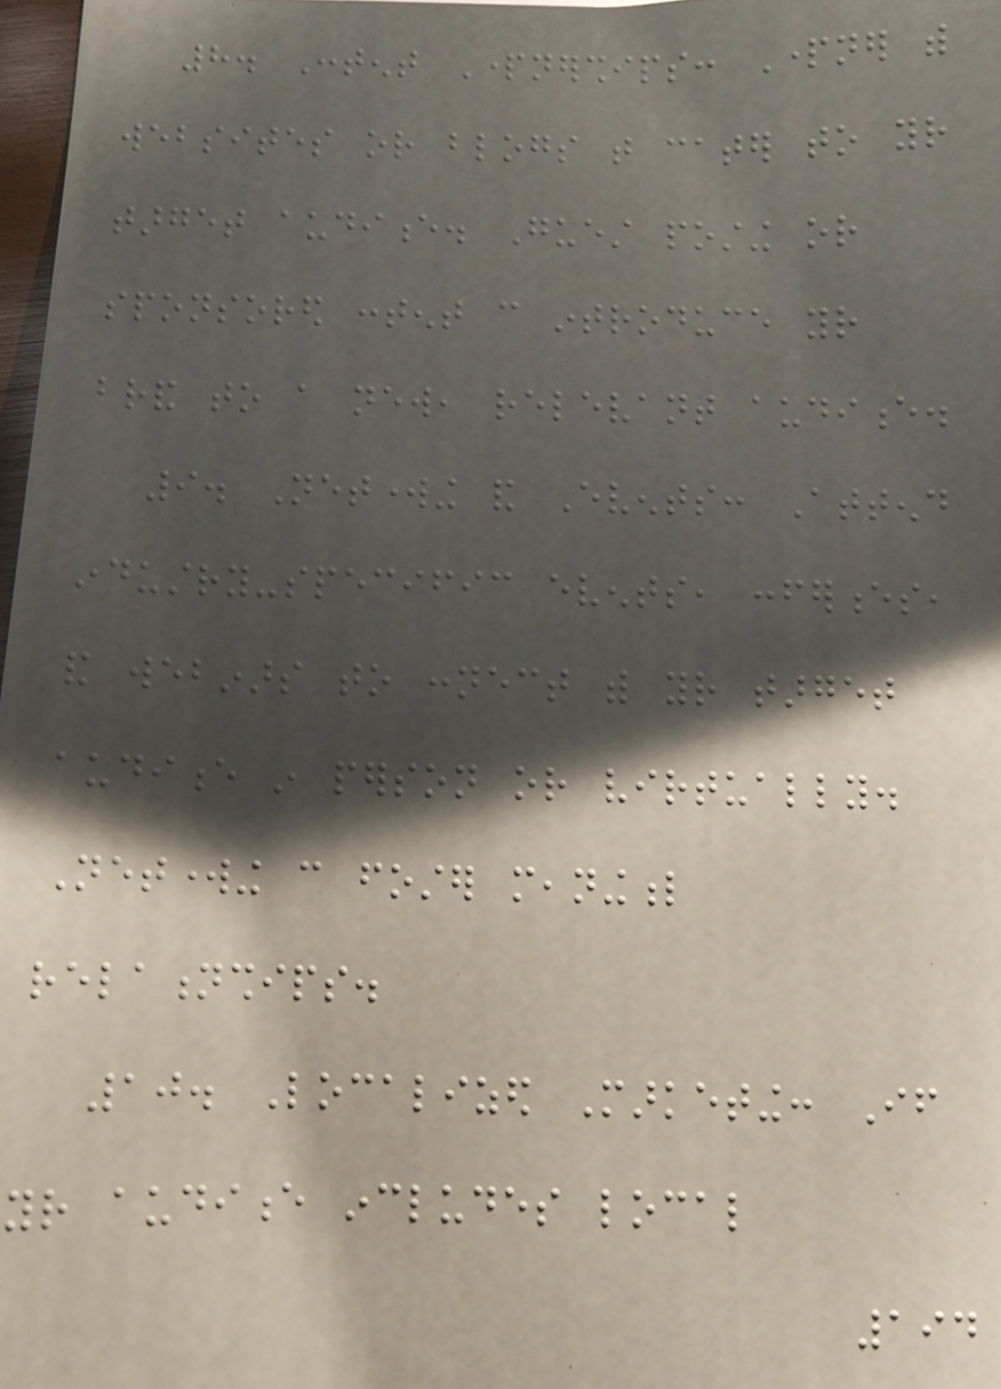8. Content Partnerships: Partner with
websites or blogs that cater to your
target audience. Guest posting or
sponsored content can introduce your
brand to a new, relevant audience.
9. Networking and Events: Attend
industry-specific events, conferences,
and webinars to connect with your target
audience in person or virtually.
Networking can foster meaningful
relationships.
10. Localized Marketing: If
your audience includes local
194
